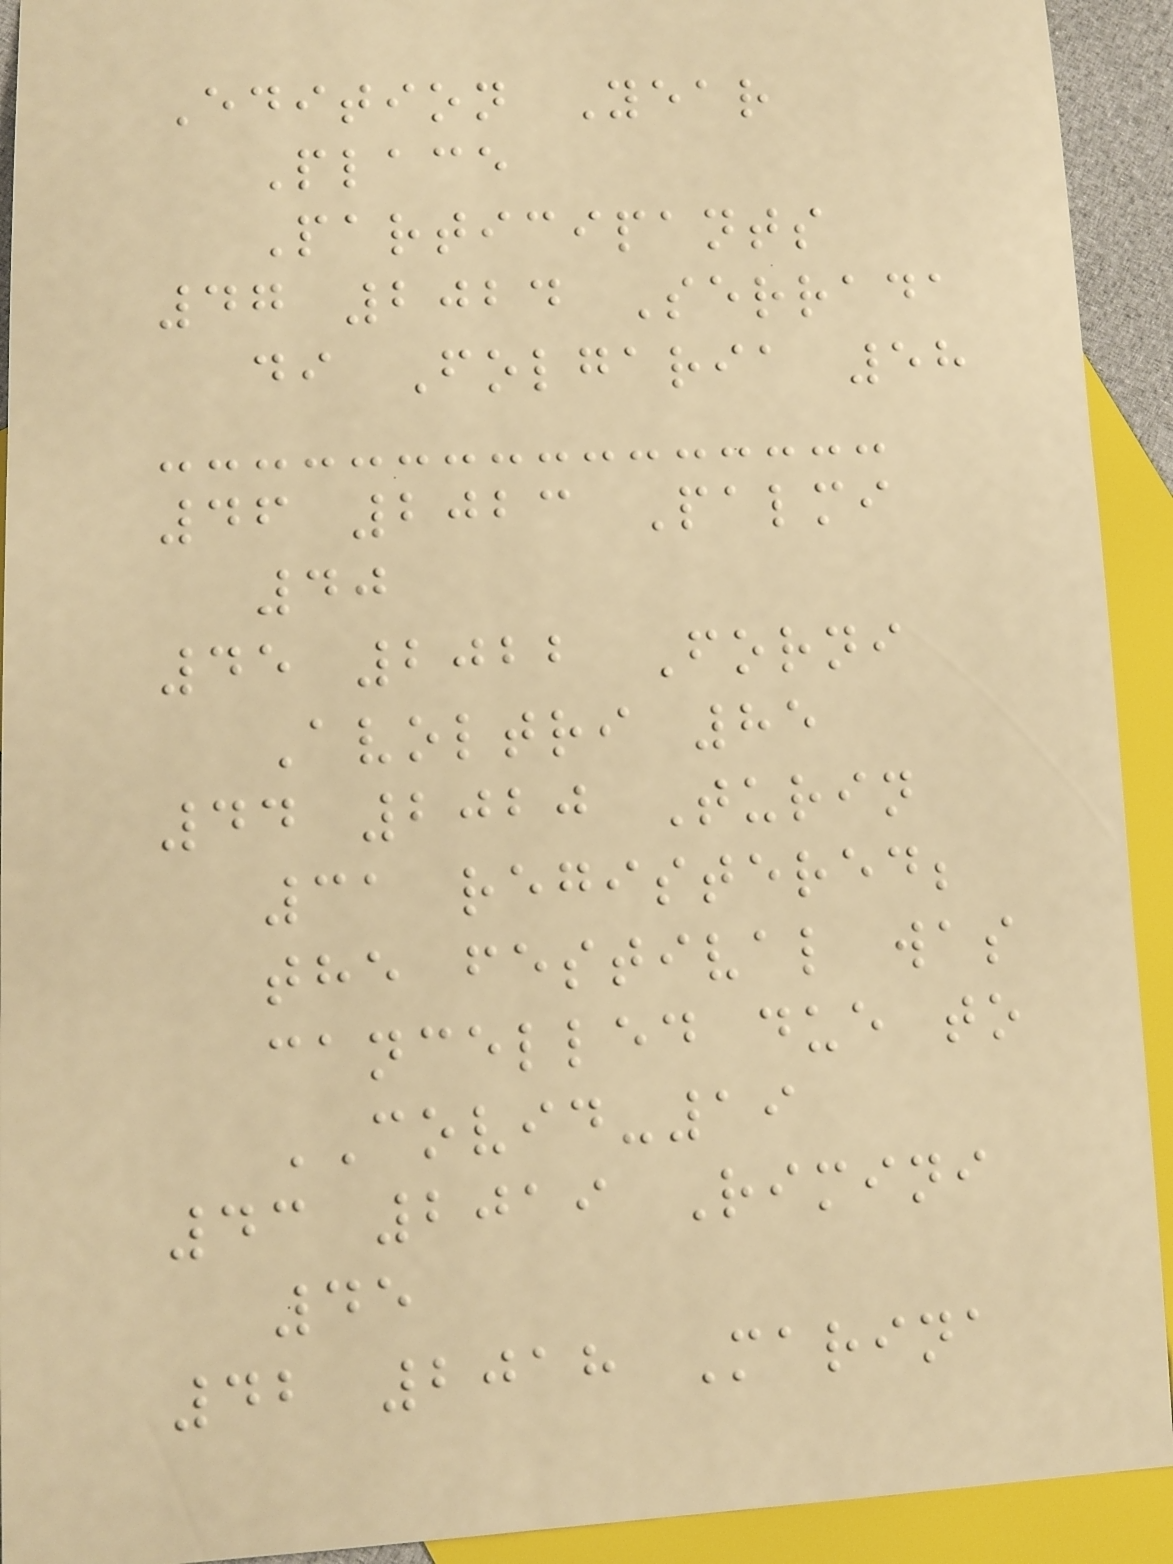Edition Year
Place
Participants
47 2024 Serrada
di Folgaria 58
46 2023 Palmi
40
45 2022 Forni
Avoltri 85
44 2020 Turin
31 registered;
the festival was
cancelled due to
COVID-19
43 2019 Rimini
45
42 2018 Marina
